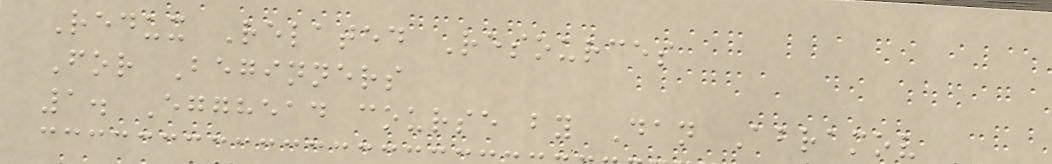Redux Related Resources
For Beginners
1. Egghead course by Dan Abramov
